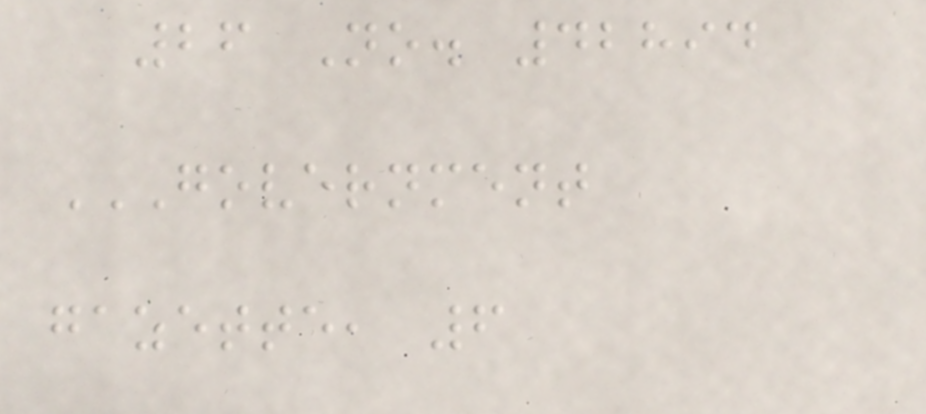26 No. 42894
GOVERNMENT
GAZETTE, 6
